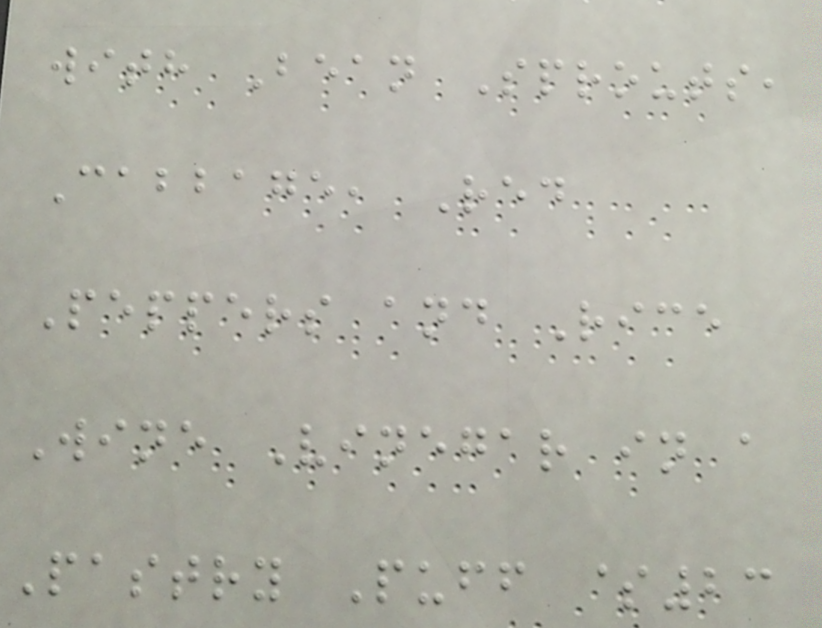with Bean Sprouts,
Cabbage, Red
Peppers and Rice
Wine Vinegar in a
Pastry Puff $23
